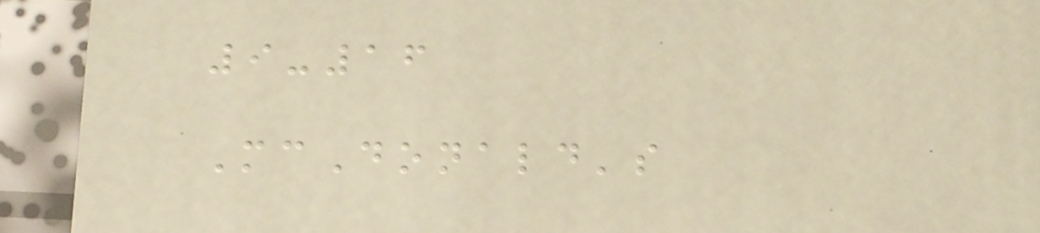9-16
McDonald's
